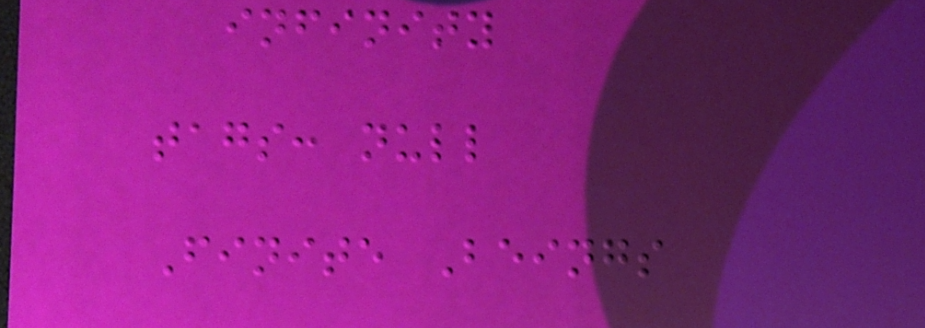infinity
tags: null
Finite Beings
